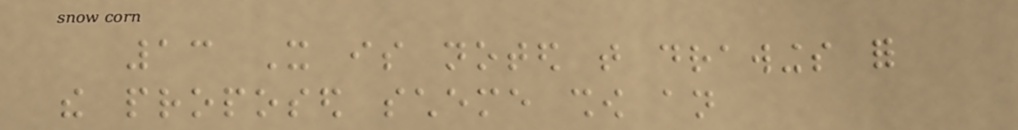13 It is noted that drawings for
the proposed scheme show an
